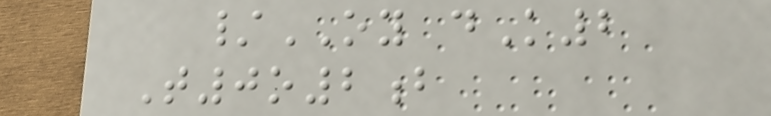/OY dK2
T0o2b
